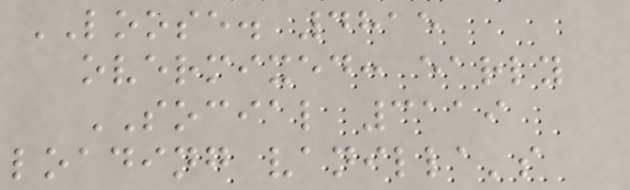LOOSE. 4815
overmixed: early
SOCIAL 3119
loading vanilla's
